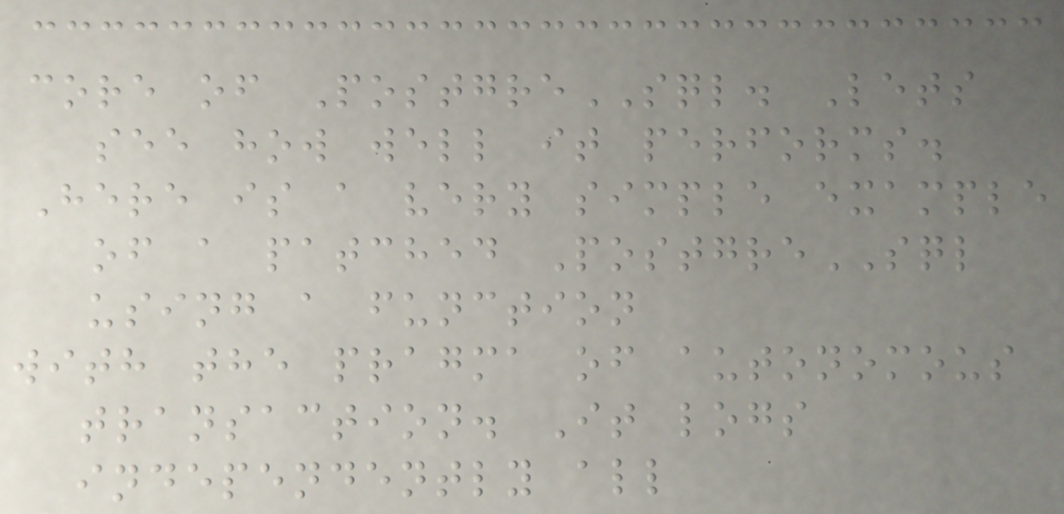core of PostgreSQL. Lets
see how well it performs.
Here is a very simple example
of a patched PostgreSQL
using a function
with the pragma of autonomous
transaction. It logs
independently all
